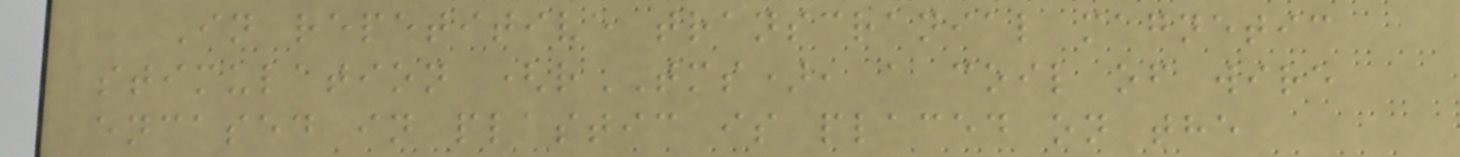In repetitive transcranial magnetic
stimulation (rTMS), a coil of wire
encased in plastic is placed on the
